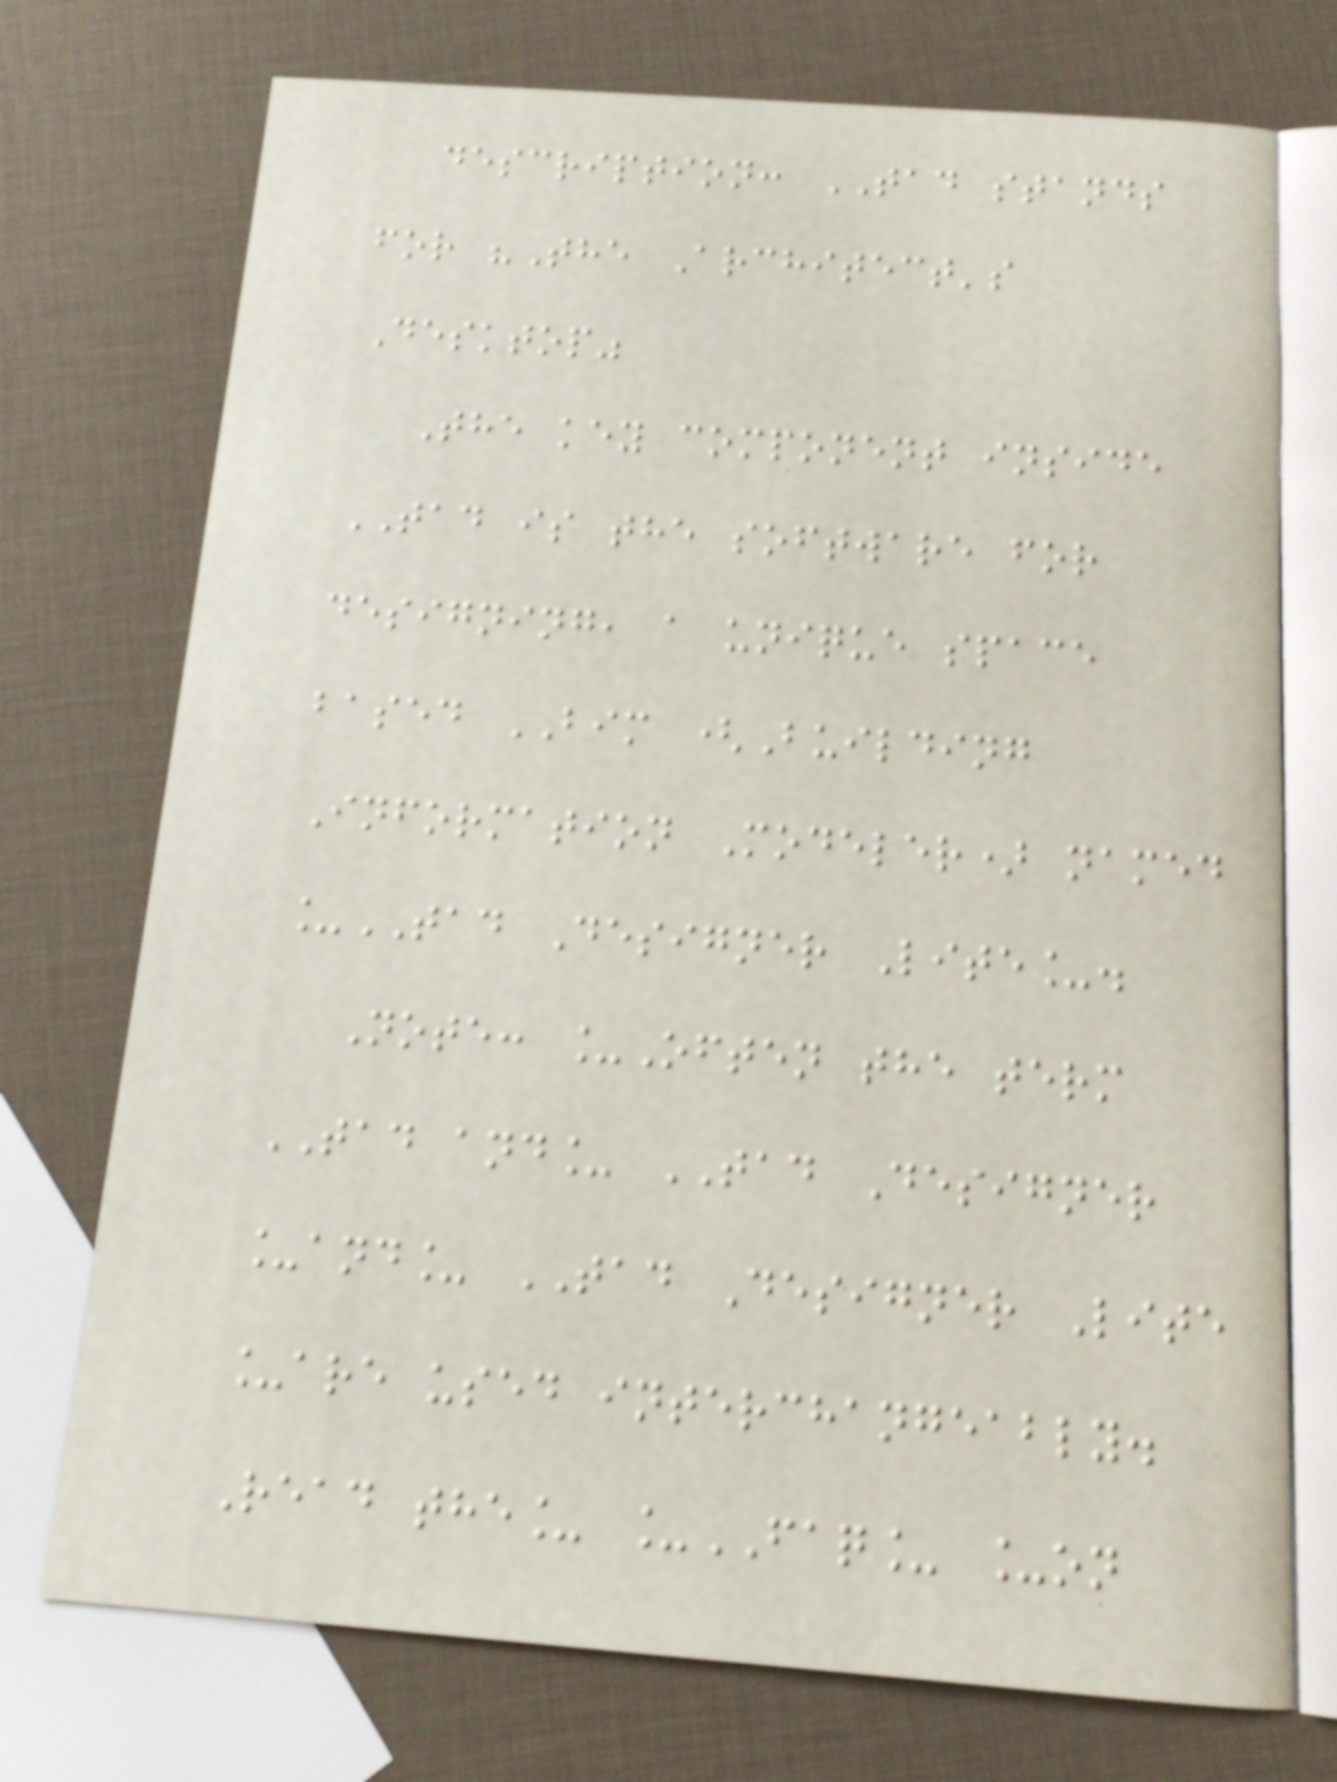description: TAD stands
for "The Architect's
Desktop"
The key component inside
TAD is the software for
designing, a unique space
based BIM (Building
Information Modeler) named
_TAD Designer Lite_.
Note: _Often the term
TAD and_ TAD Designer
_and_ TAD Designer Lite
_are used interchangeably.
Read the_ _FAQ_ _on
